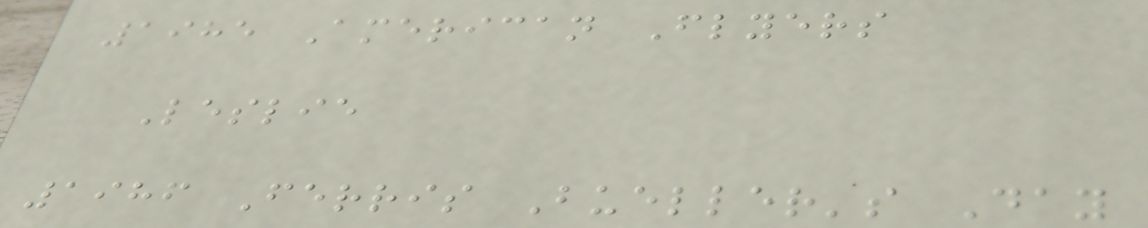1985 American Flyers
Leslie
1986 Ferris Bueller's Day
